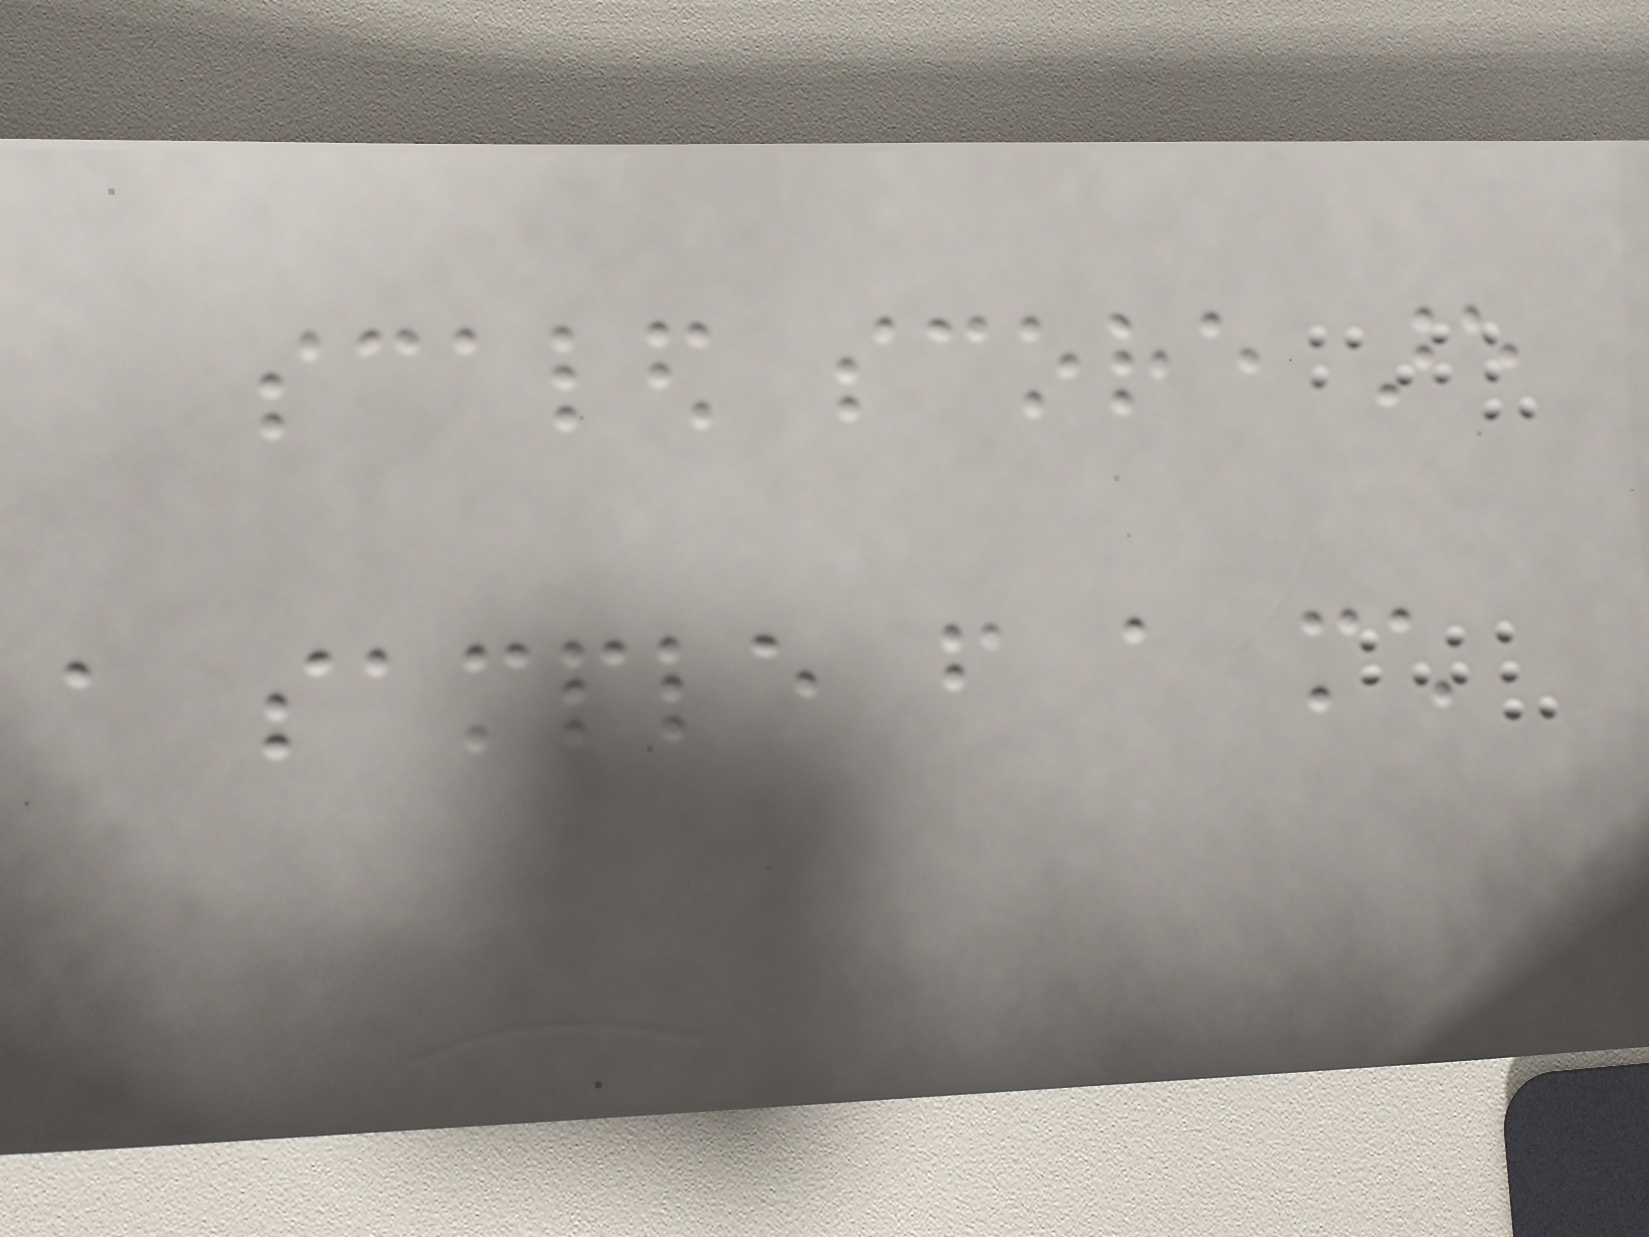scaled score are
a sample from a much
